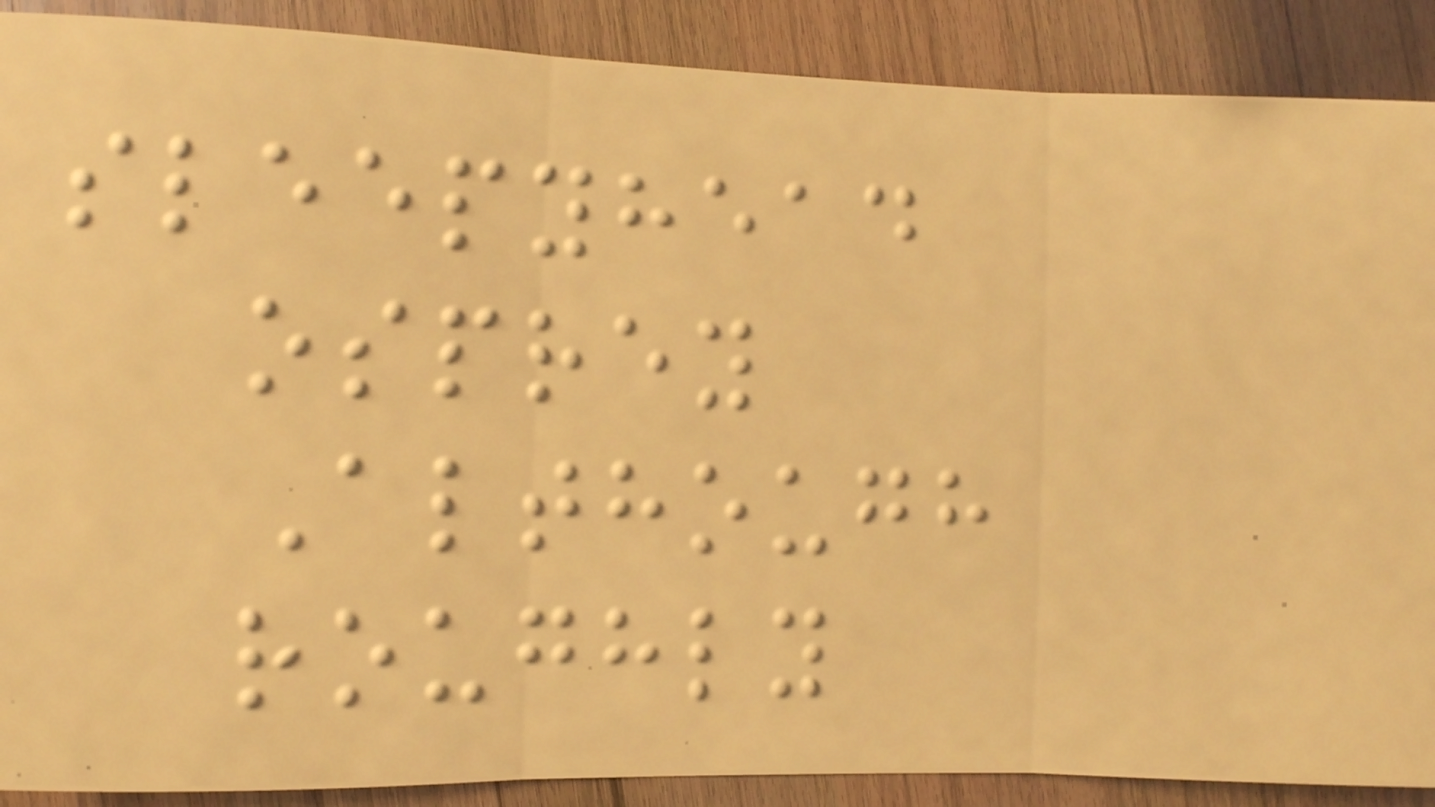sleepyhead
osprey
Although
roughly
